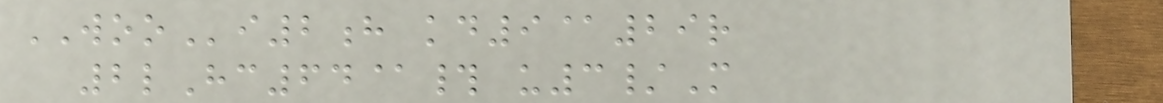WOOi2h kd9@29r
2lHc64@# u3/M
